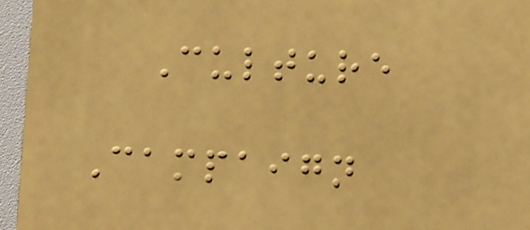Culture
Campaign
